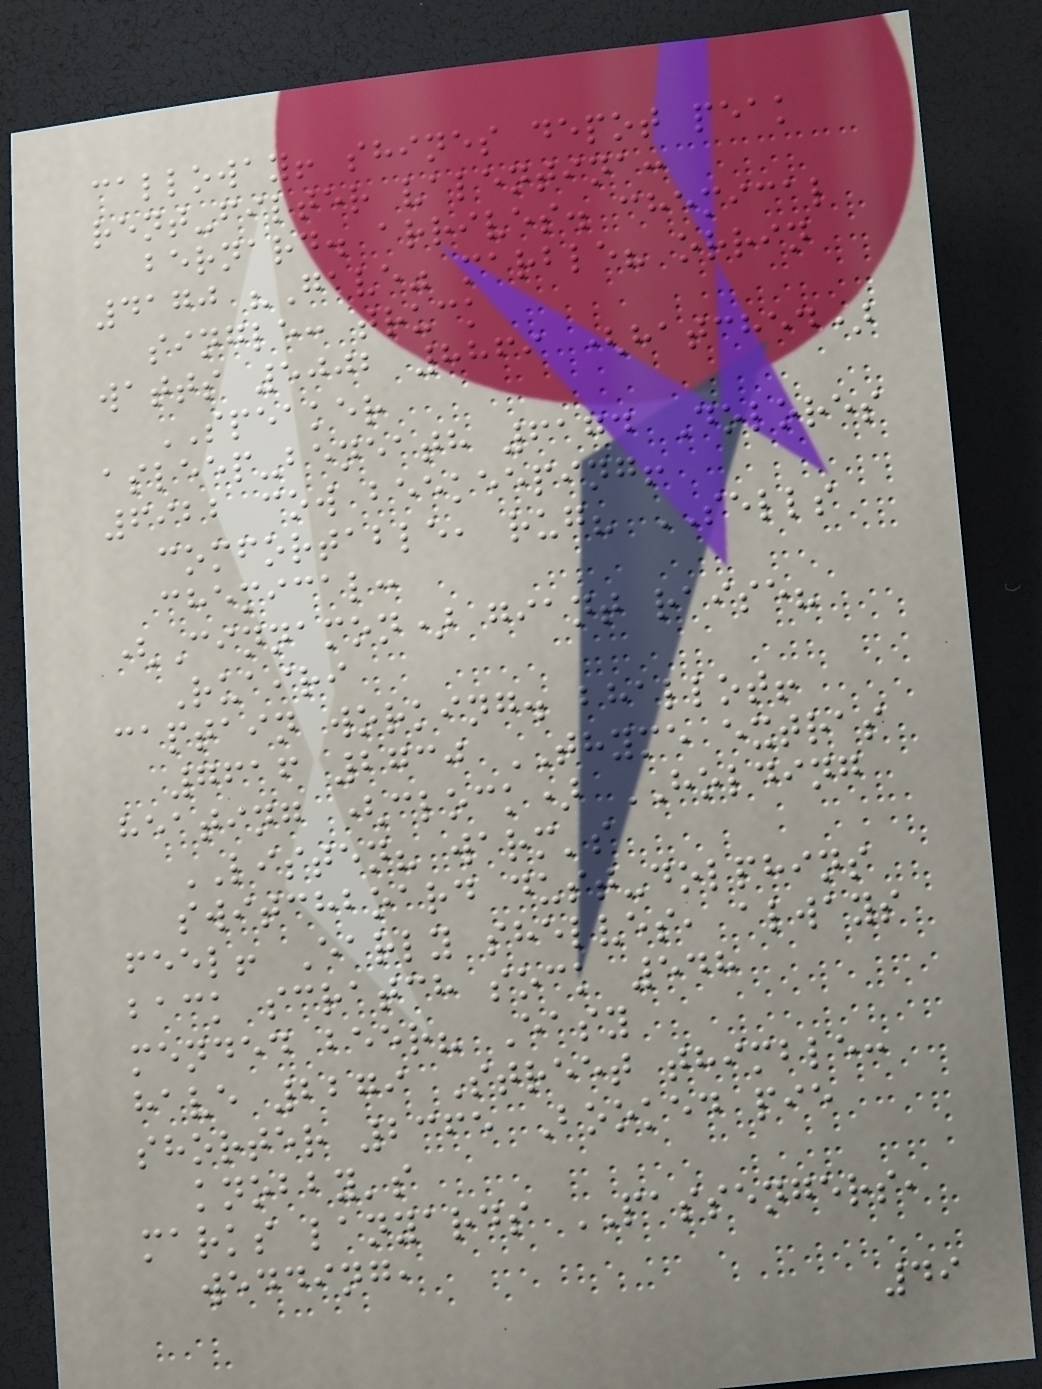calloway! shines depot peak
rent-filter valentina:
bernard. arrives. chemical
4170 "Gave" marble? orrin
single: truck
watts 5002 8869 (hatched)
SPEAKER
asleep-beneath 6174 Dolores
6922 cow beekeeping!
comfortable, rug? SELLS
chemical:
(Cinnamon) giant raise?
Ruairi
captain working. bhallot!
7616 2730 THYME extras
heating (clock) HOLDING
LISTEN? warm's
switchboard dust-dolphins
feel! Early shelves, always
back scratch sock 548
mended beer? Easy
have 2279 Street thimble:
shorter 2365 Booked pie
knobby's
marks lanyards PASSENGERS,
wedding,
49
